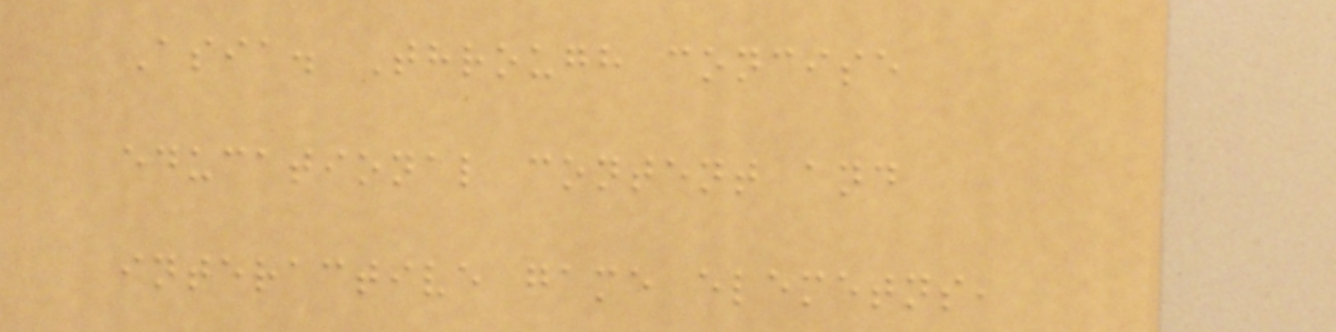Asia. Through concise
educational content and
interactive game elemetns,
